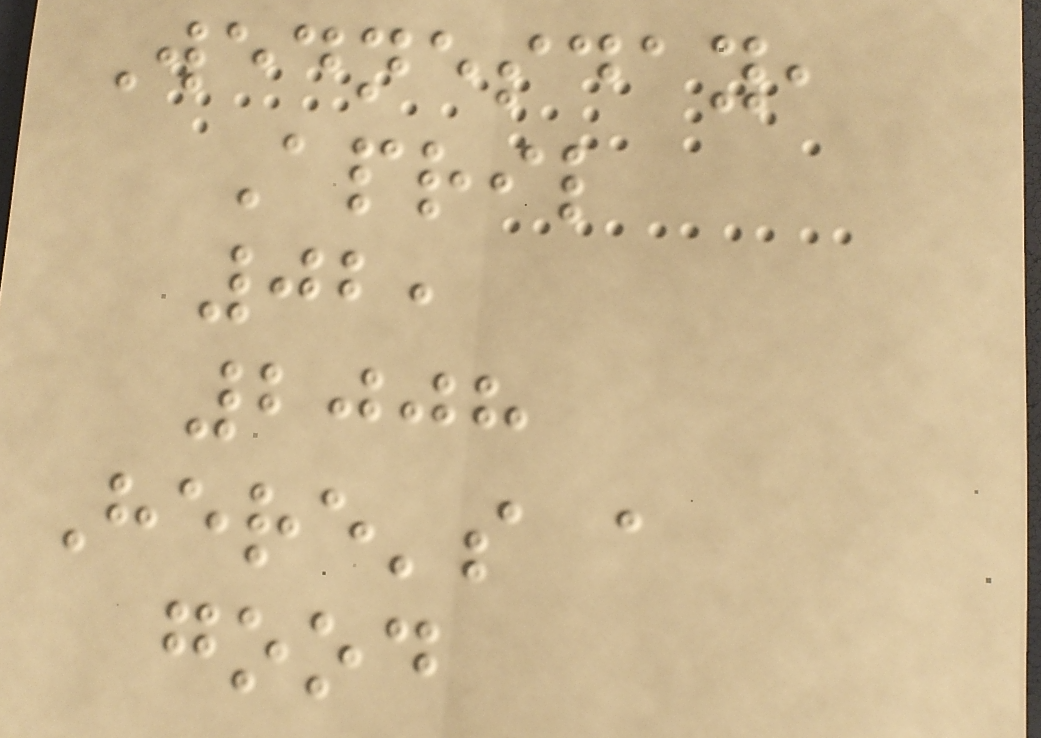Wednesday,
April
02,
2008
Here's a
good
